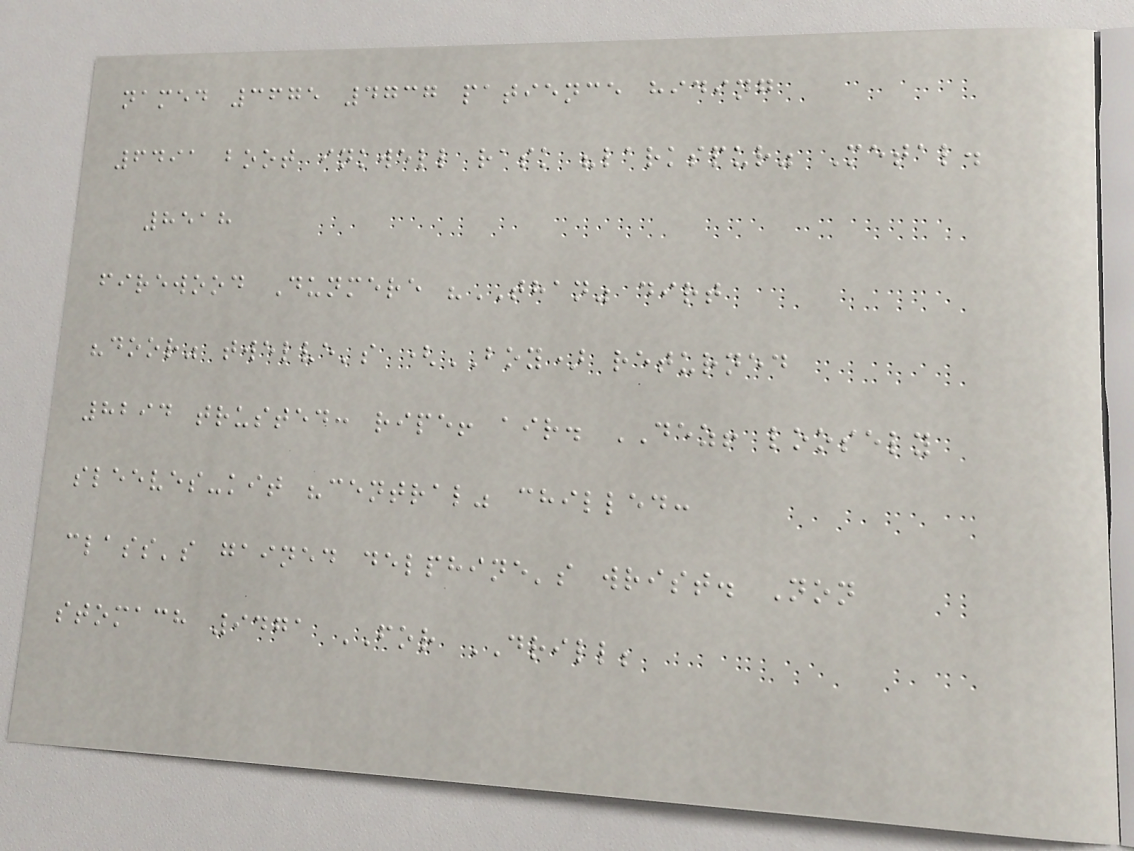named 3675 4737 patience hiding
6491 boot inkwell rask "larkspur" Metal.
8518
firewood Dunmere "THAN" dirt
"door" twelve's (BOY) returned
8294 trusted: ripe! air. DEZ! loosely
sleeves-kit "central" chilled:
class's gained delphine's wrist. Non
stomach 9471 FOR DRILL;
